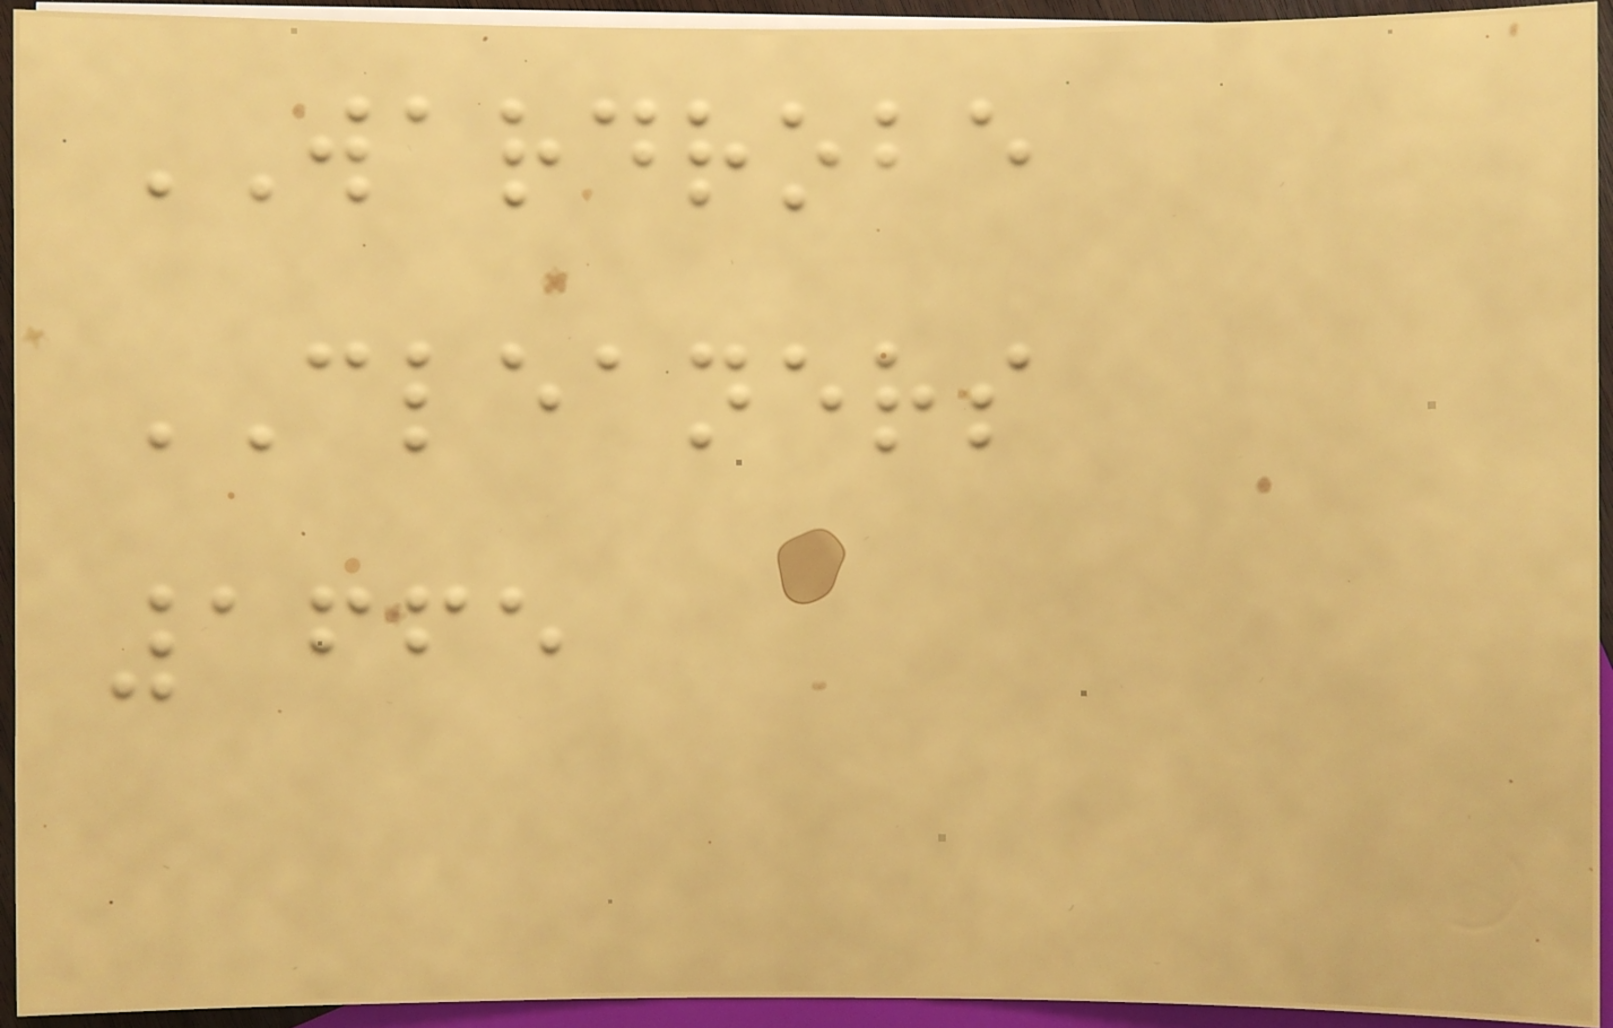WARDROBE
CLEANERS
1665
